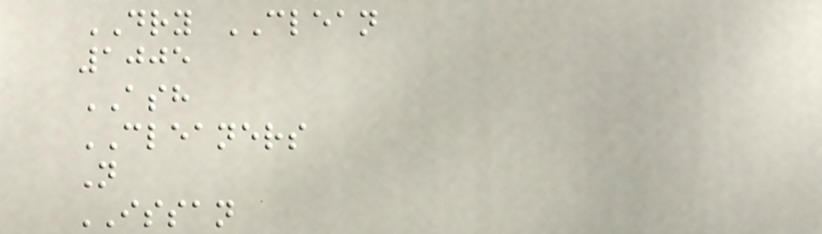DRY CLEAN
1005
ASH
CLEANERS
N
ISSAN
